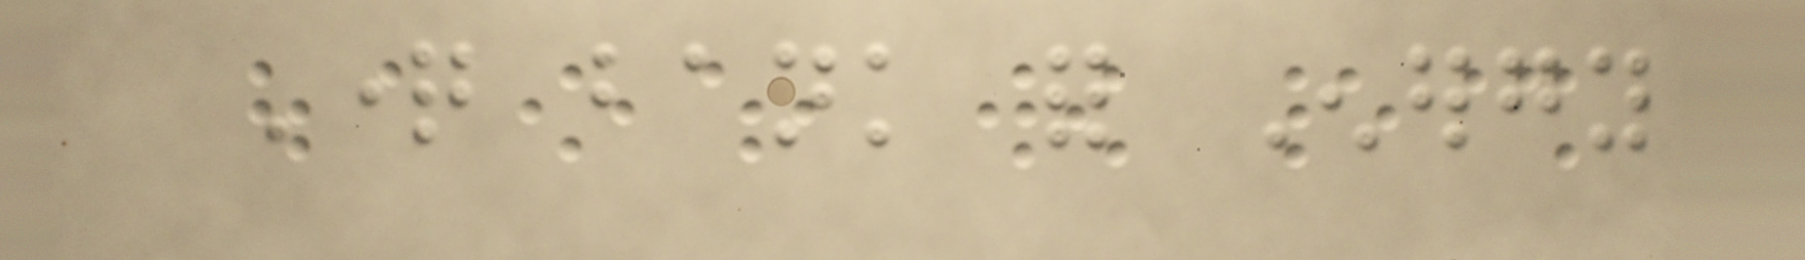Question bank for Energy
